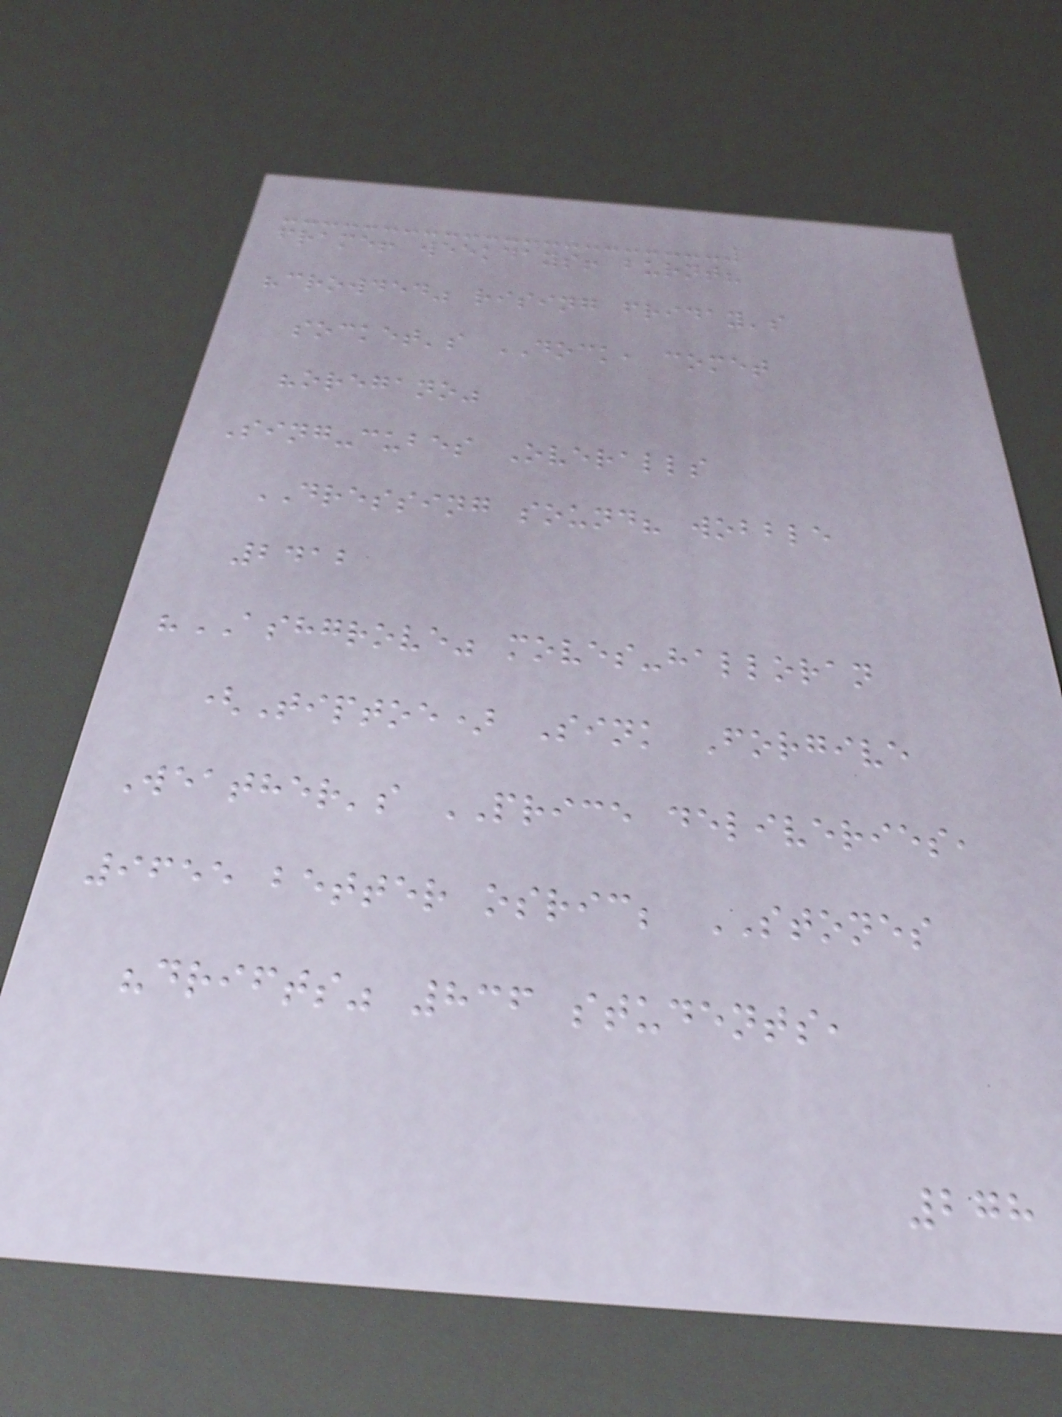frame! weekdays! burnt?
"crowded" rising friday's
socket's DOCK, comet
"oregano"
Sing-cubes Overalls
DRESSING sound? wobble
2412
"ASHGROVE" moves-halloran
(Tiptoe) Sink Forgive
Weather's PRICE deliveries,
9655 better osric; STONES
"drifts" 836 students,
278
